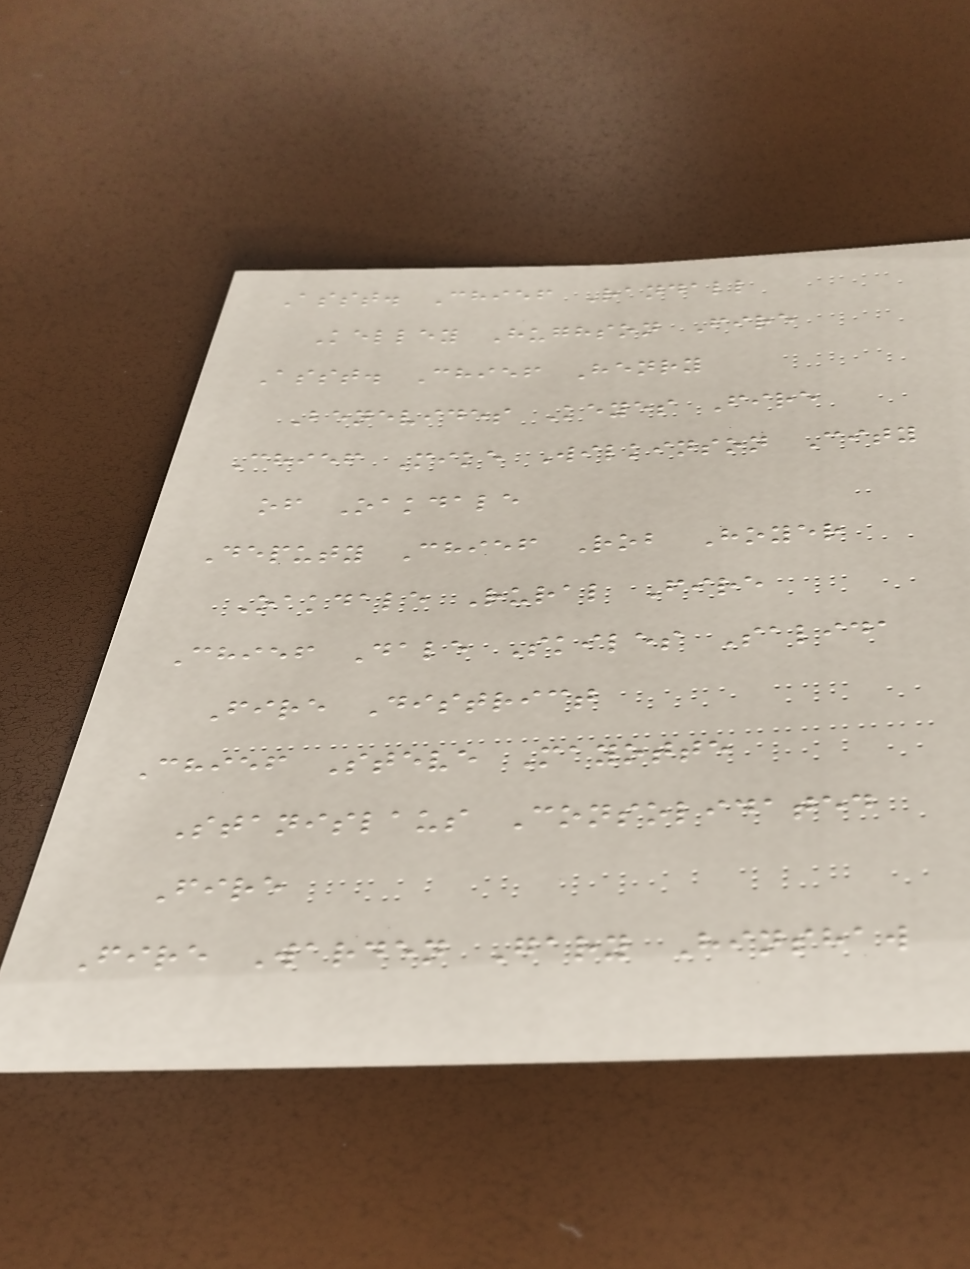Asst. Chief Randall
Kelley Hughson Fire
Asst. Chief Henry
Benevides Keyes Fire
Chief Mike Wilkinson City
of Oakdale
Deputy Chief Rob Hoyer
Oakdale Rural Fire
Chief Dale Skiles Salida
Fire District
Chief Steve Mayotte
Stanislaus Consolidated
Fire
Fire Warden Gary Hinshaw
